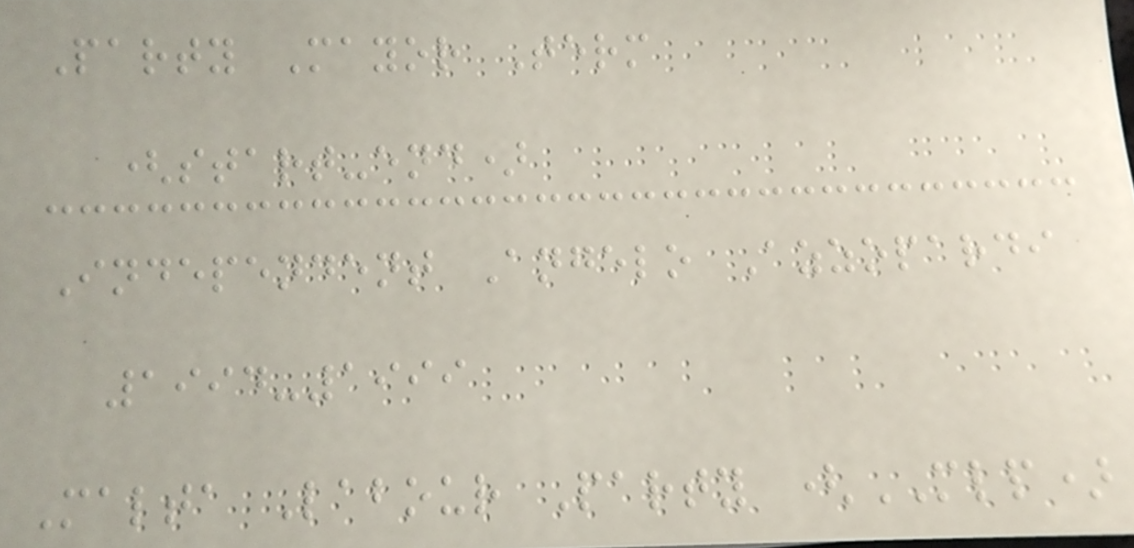Party Mayor Term
(start-end)
Independent Angelo Azzopardi
1994-1999
Malta Labour Party (MLP)
